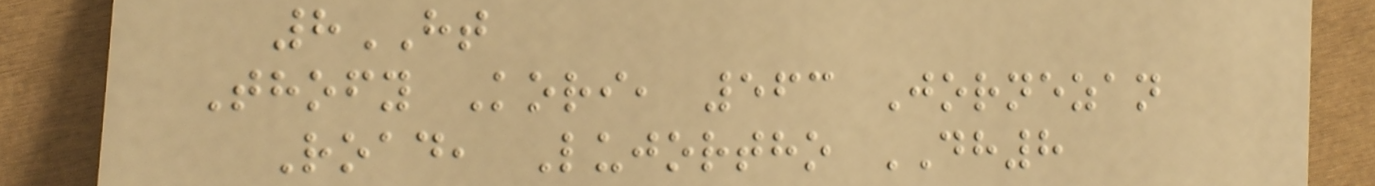8HT
Thofy Kori, 563 Jornezan
Road, Lujortho DH8
